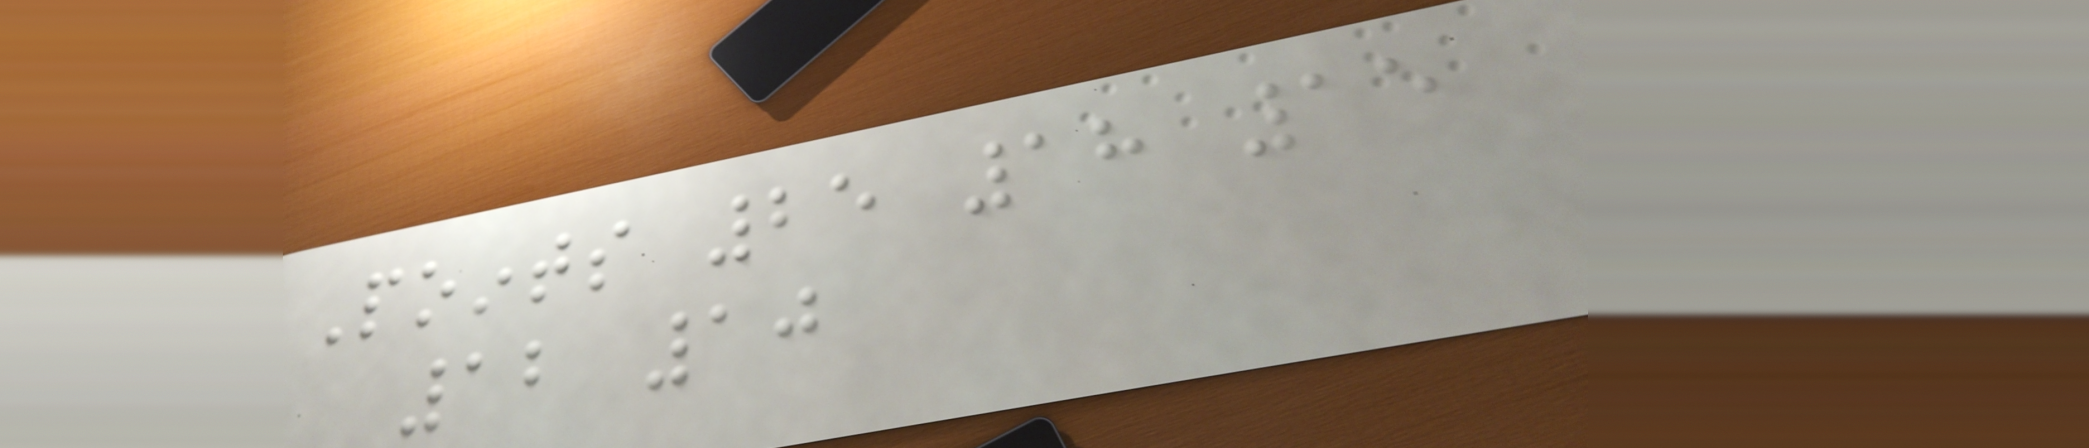Points 25 18 15
12 10
